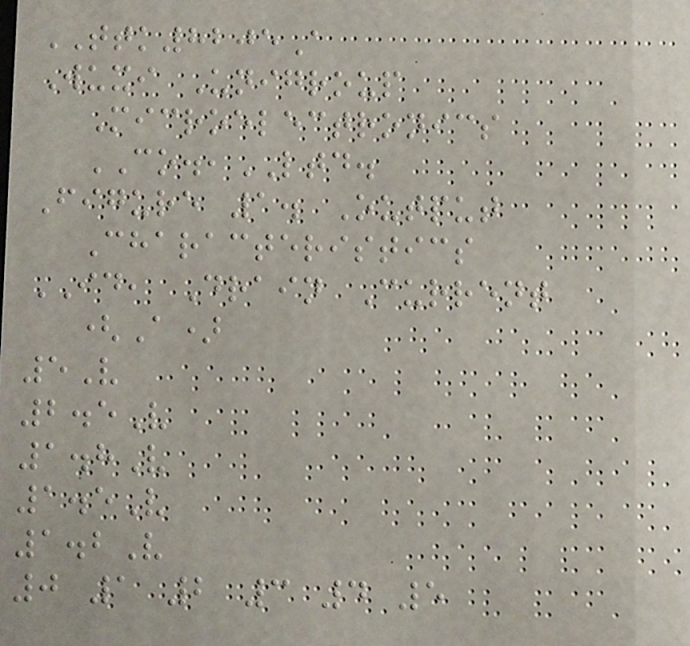TTK8205A
Wuxi Unigroup
Microelectronics
CO.,LTD.
Figure 1. Output
Characteristics
ID, Drain Current
(A)
5V
2.5V
1.8V
1.5V
1.2V
0 1 2 3 4 5
